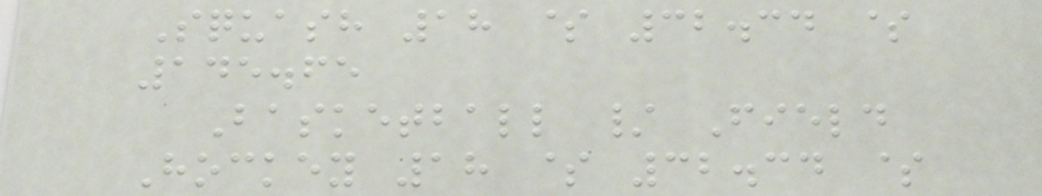Squash 18 $ 32.34 $
145.65
Basketball / Field
Hockey 18 $ 32.34 $
